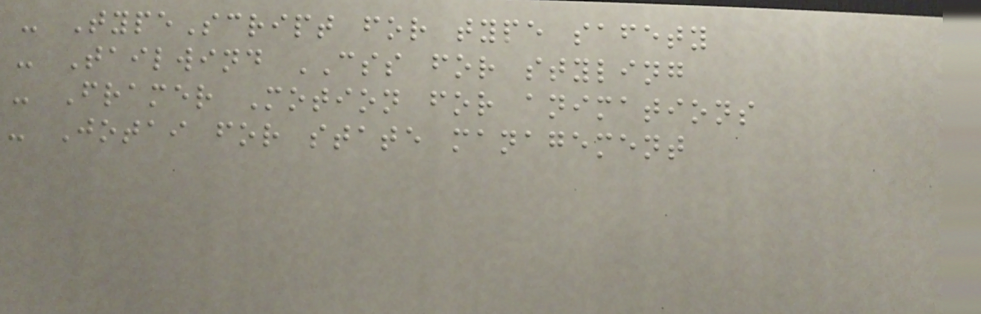- TypeScript for type safety
- Tailwind CSS for styling
- Framer Motion for animations
- Jotai for state management
